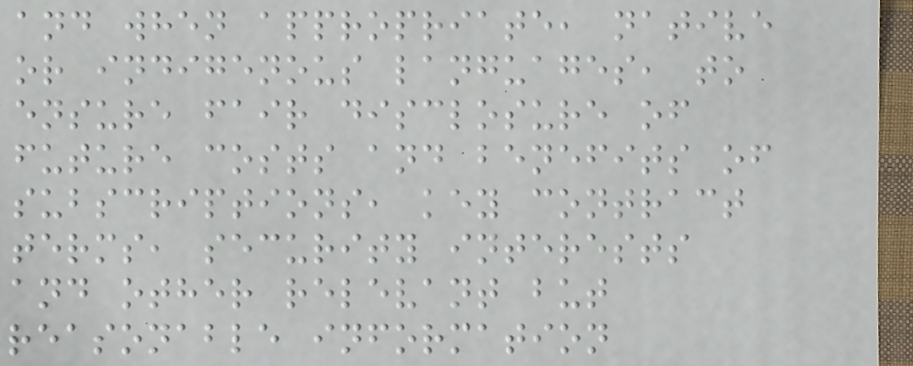and when appropriate, native
or indigenous languages, to
ensure fair disclosure of
future costs and benefits of
subscriptions, key contract
terms, security interests
and other relevant but
reasonable information
